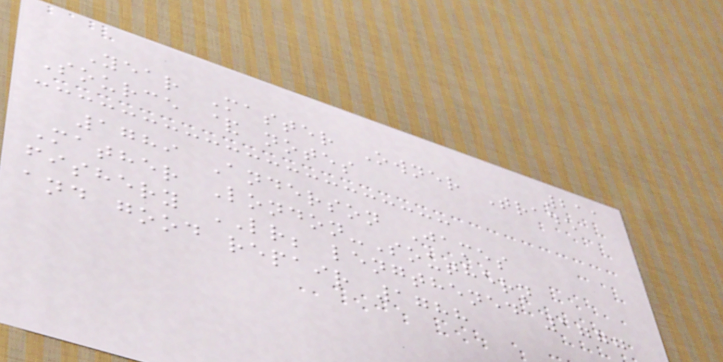211
Year Master Owner Trade
Source & notes
1789 Anderson James
Mather London-Southern
fishery LR; lengthened 1777
and good repair 1788
